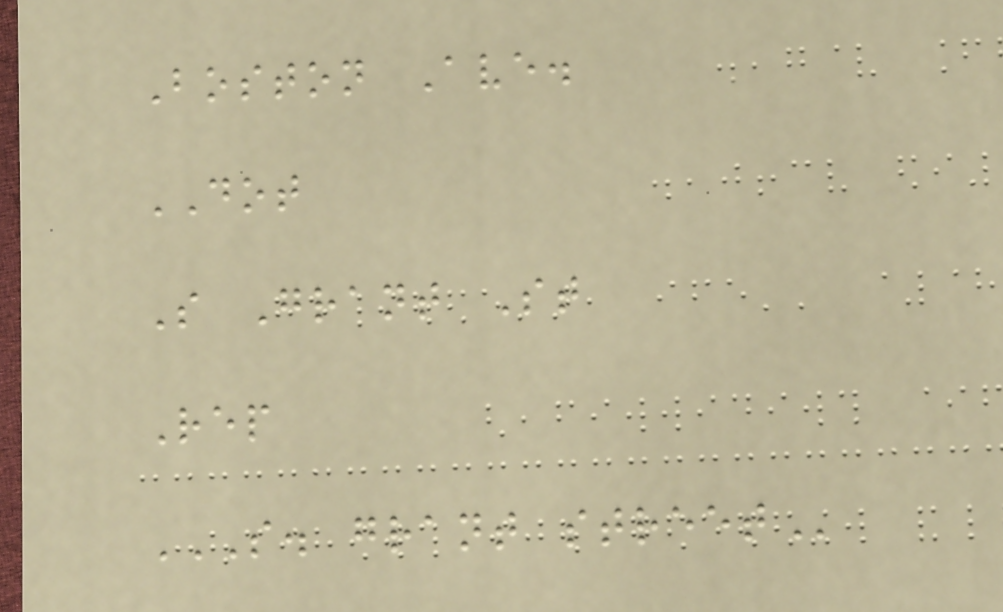Boston Ave.
DOT
S Grant St
Rep
S. GRANT STREET
